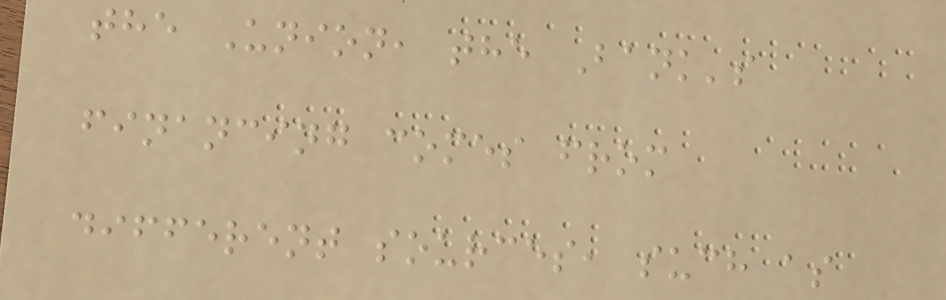the Union, the Bank's
financing comes from
different sources, such as
